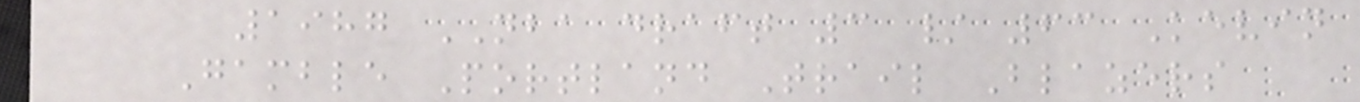1987 NBA draft 3 / 63 Kevin
Gamble Portland Trail Blazers
